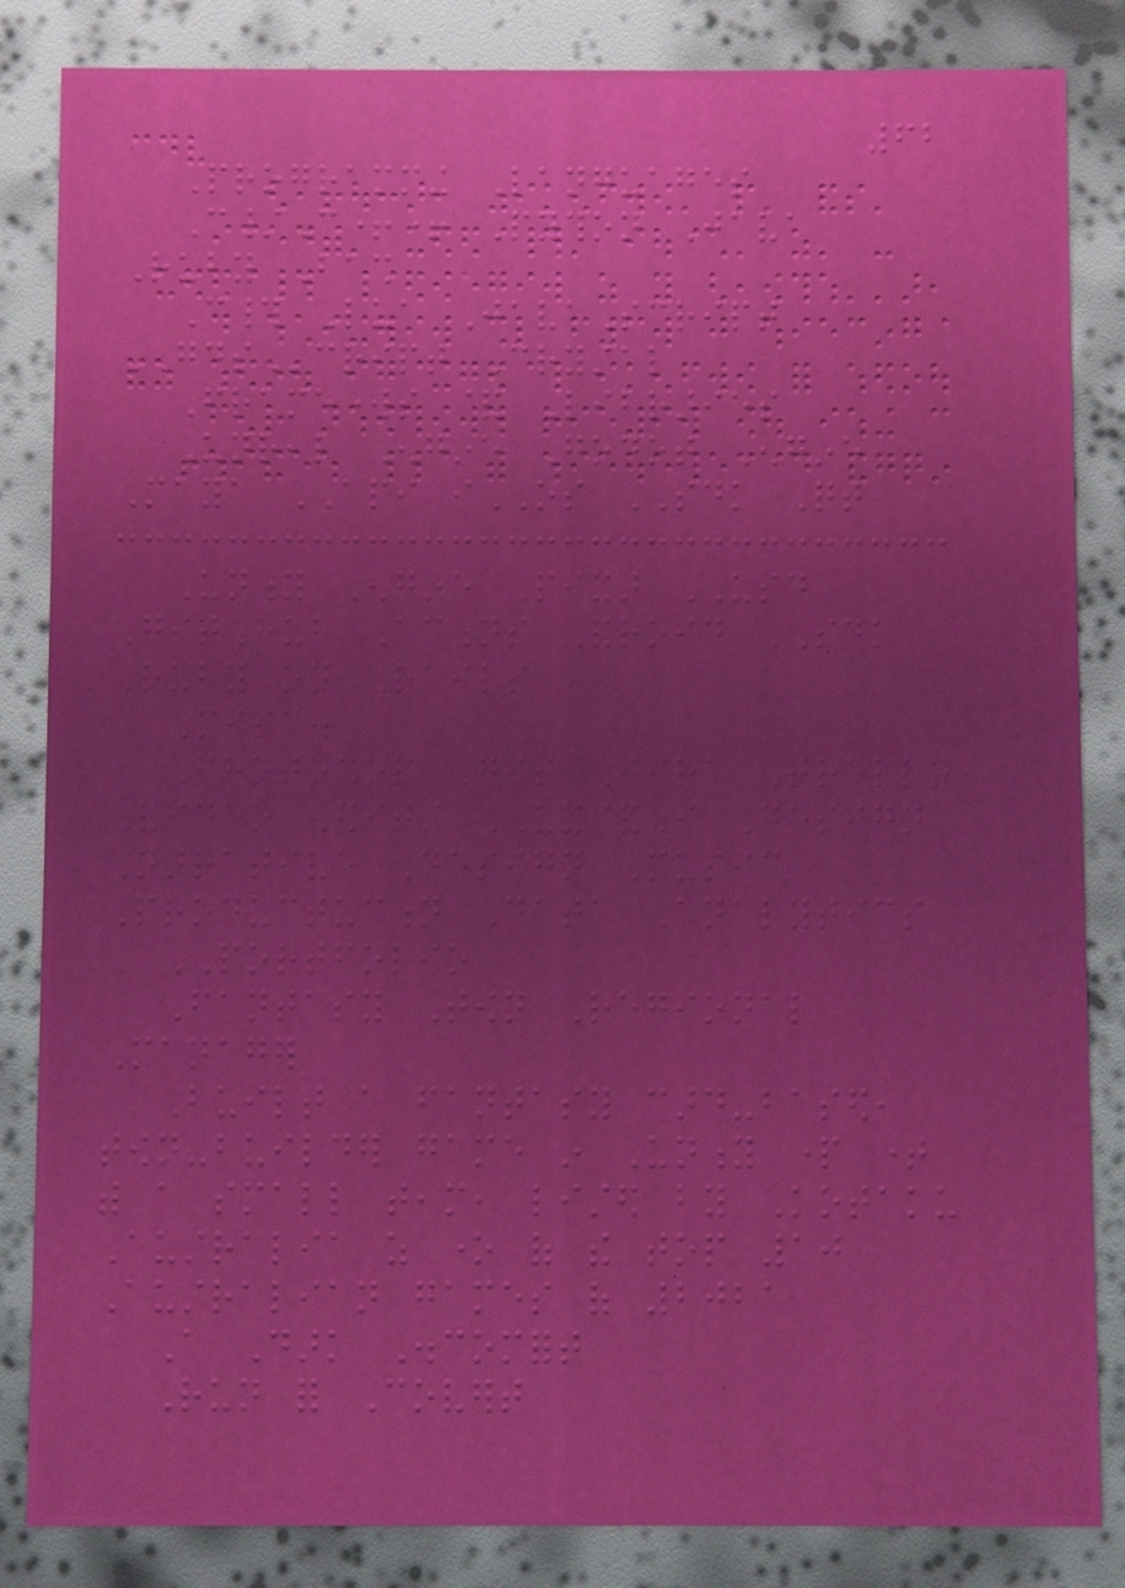62
Programming Languages
C/C++ Python Java
Ruby Bash
C# Lua JavaScript
GDScript Crystal
Frameworks & Libraries
Unreal Engine Godot Engine
Maya API iOS SDK Qt
Unity Engine Pixar USD
GitHub Actions Android SDK
Ruby on Rails
Misc.
Photoshop Git Jira Trello
Video Editing UX&I Design
Narrative Design Music
Productuction Data Analytics
PORTFOLIO
Fantasy Town Regional
Manager
Built a fantasy card-based,
town-builder game in Unity part time
with a small team, listed by Kotaku
Australia as one of the top 10
Australian games of 2021
A Dark Discomfort
Run for Covert
